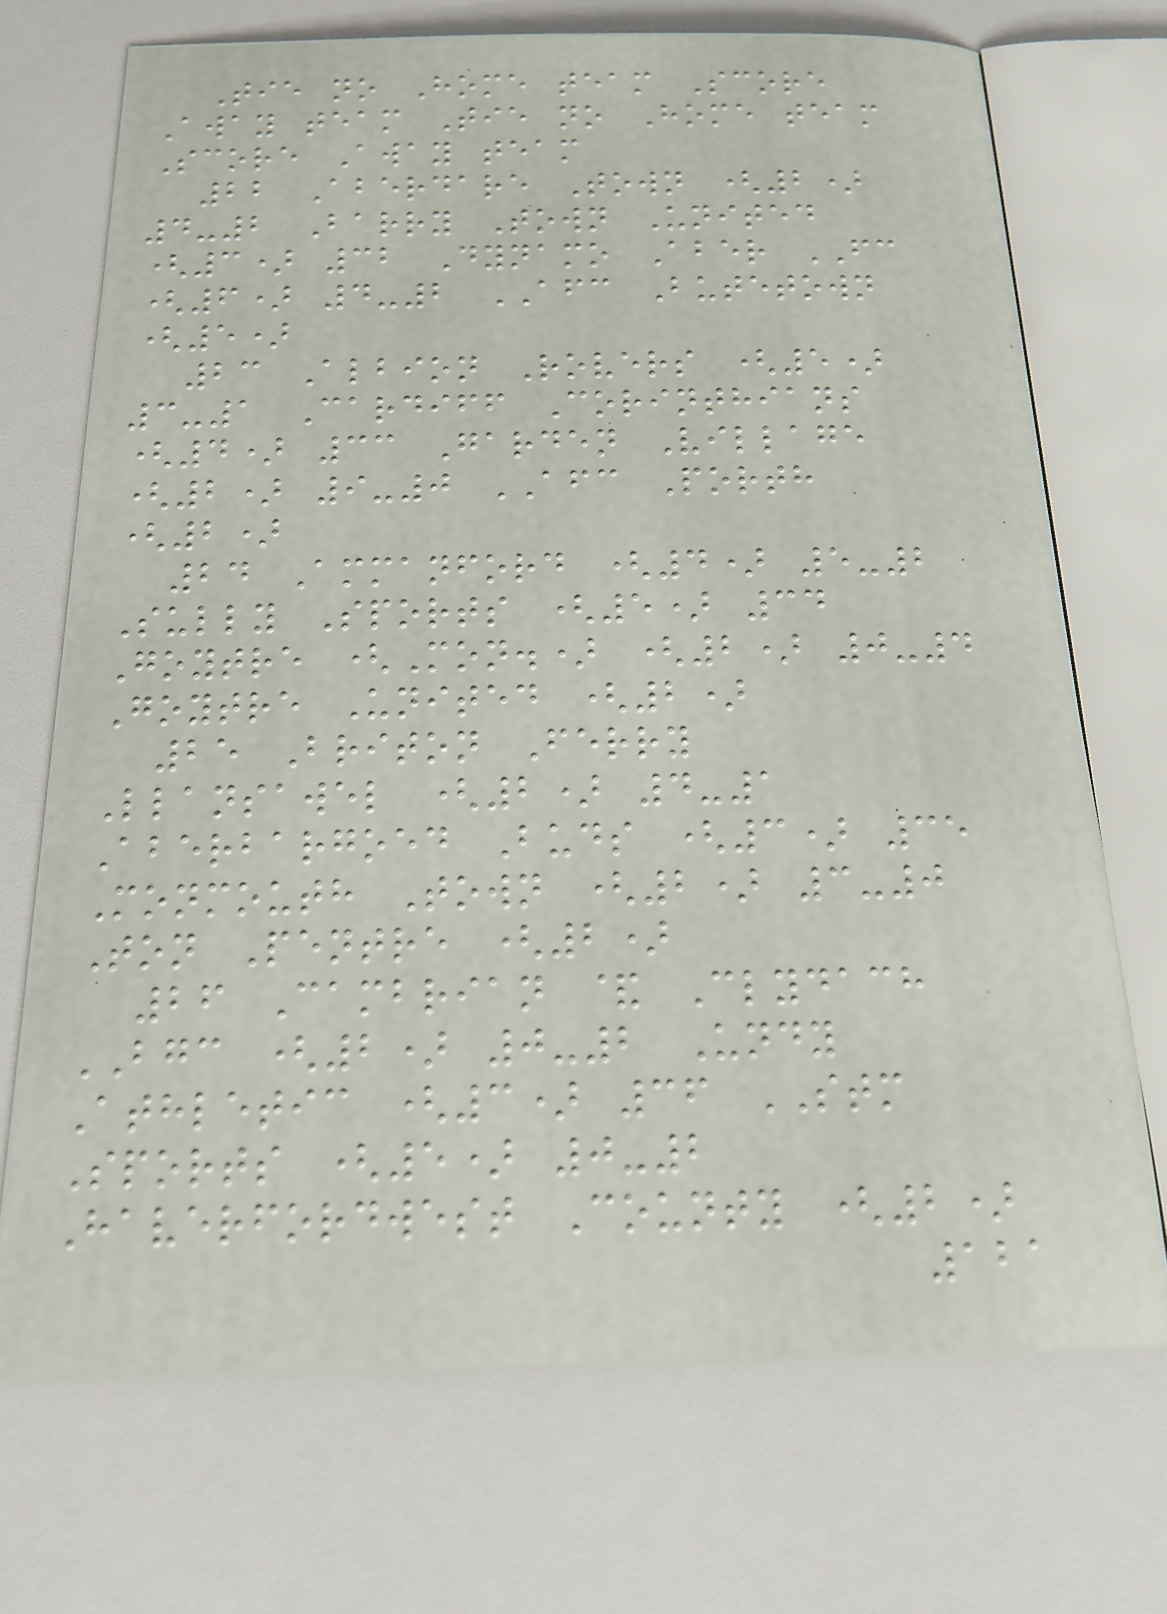Tie no Home team Score
Away team Tie no Home team
Score Away team
22 Aberdare Town (2)
4-2 Barry Town United
(3) 32 Dynamo Aber FC
(6) 4-2 AFC Butetown
(5)
23 Albion Rovers (5)
3-1 Cardiff Corinthians
(4) 33 Garden Village
(2) 9-0 AFC Porth
(2)
24 Ammanford (4) 5-2
Sully Sports (5) 34
Goytre (Mon.) (2) 0-4
Goytre United (2)
25 Briton Ferry
Llansawel (2) 4-1
Aberbargoed Buds (3) 35
Monmouth Town (2) 3-0
Ton Pentre (2)
26 Cambrian & Clydach
BGC (2) 0-2 Undy
Athletic (3) 36 STM
Sports (5) 0-2
Haverfordwest County (2)
121
